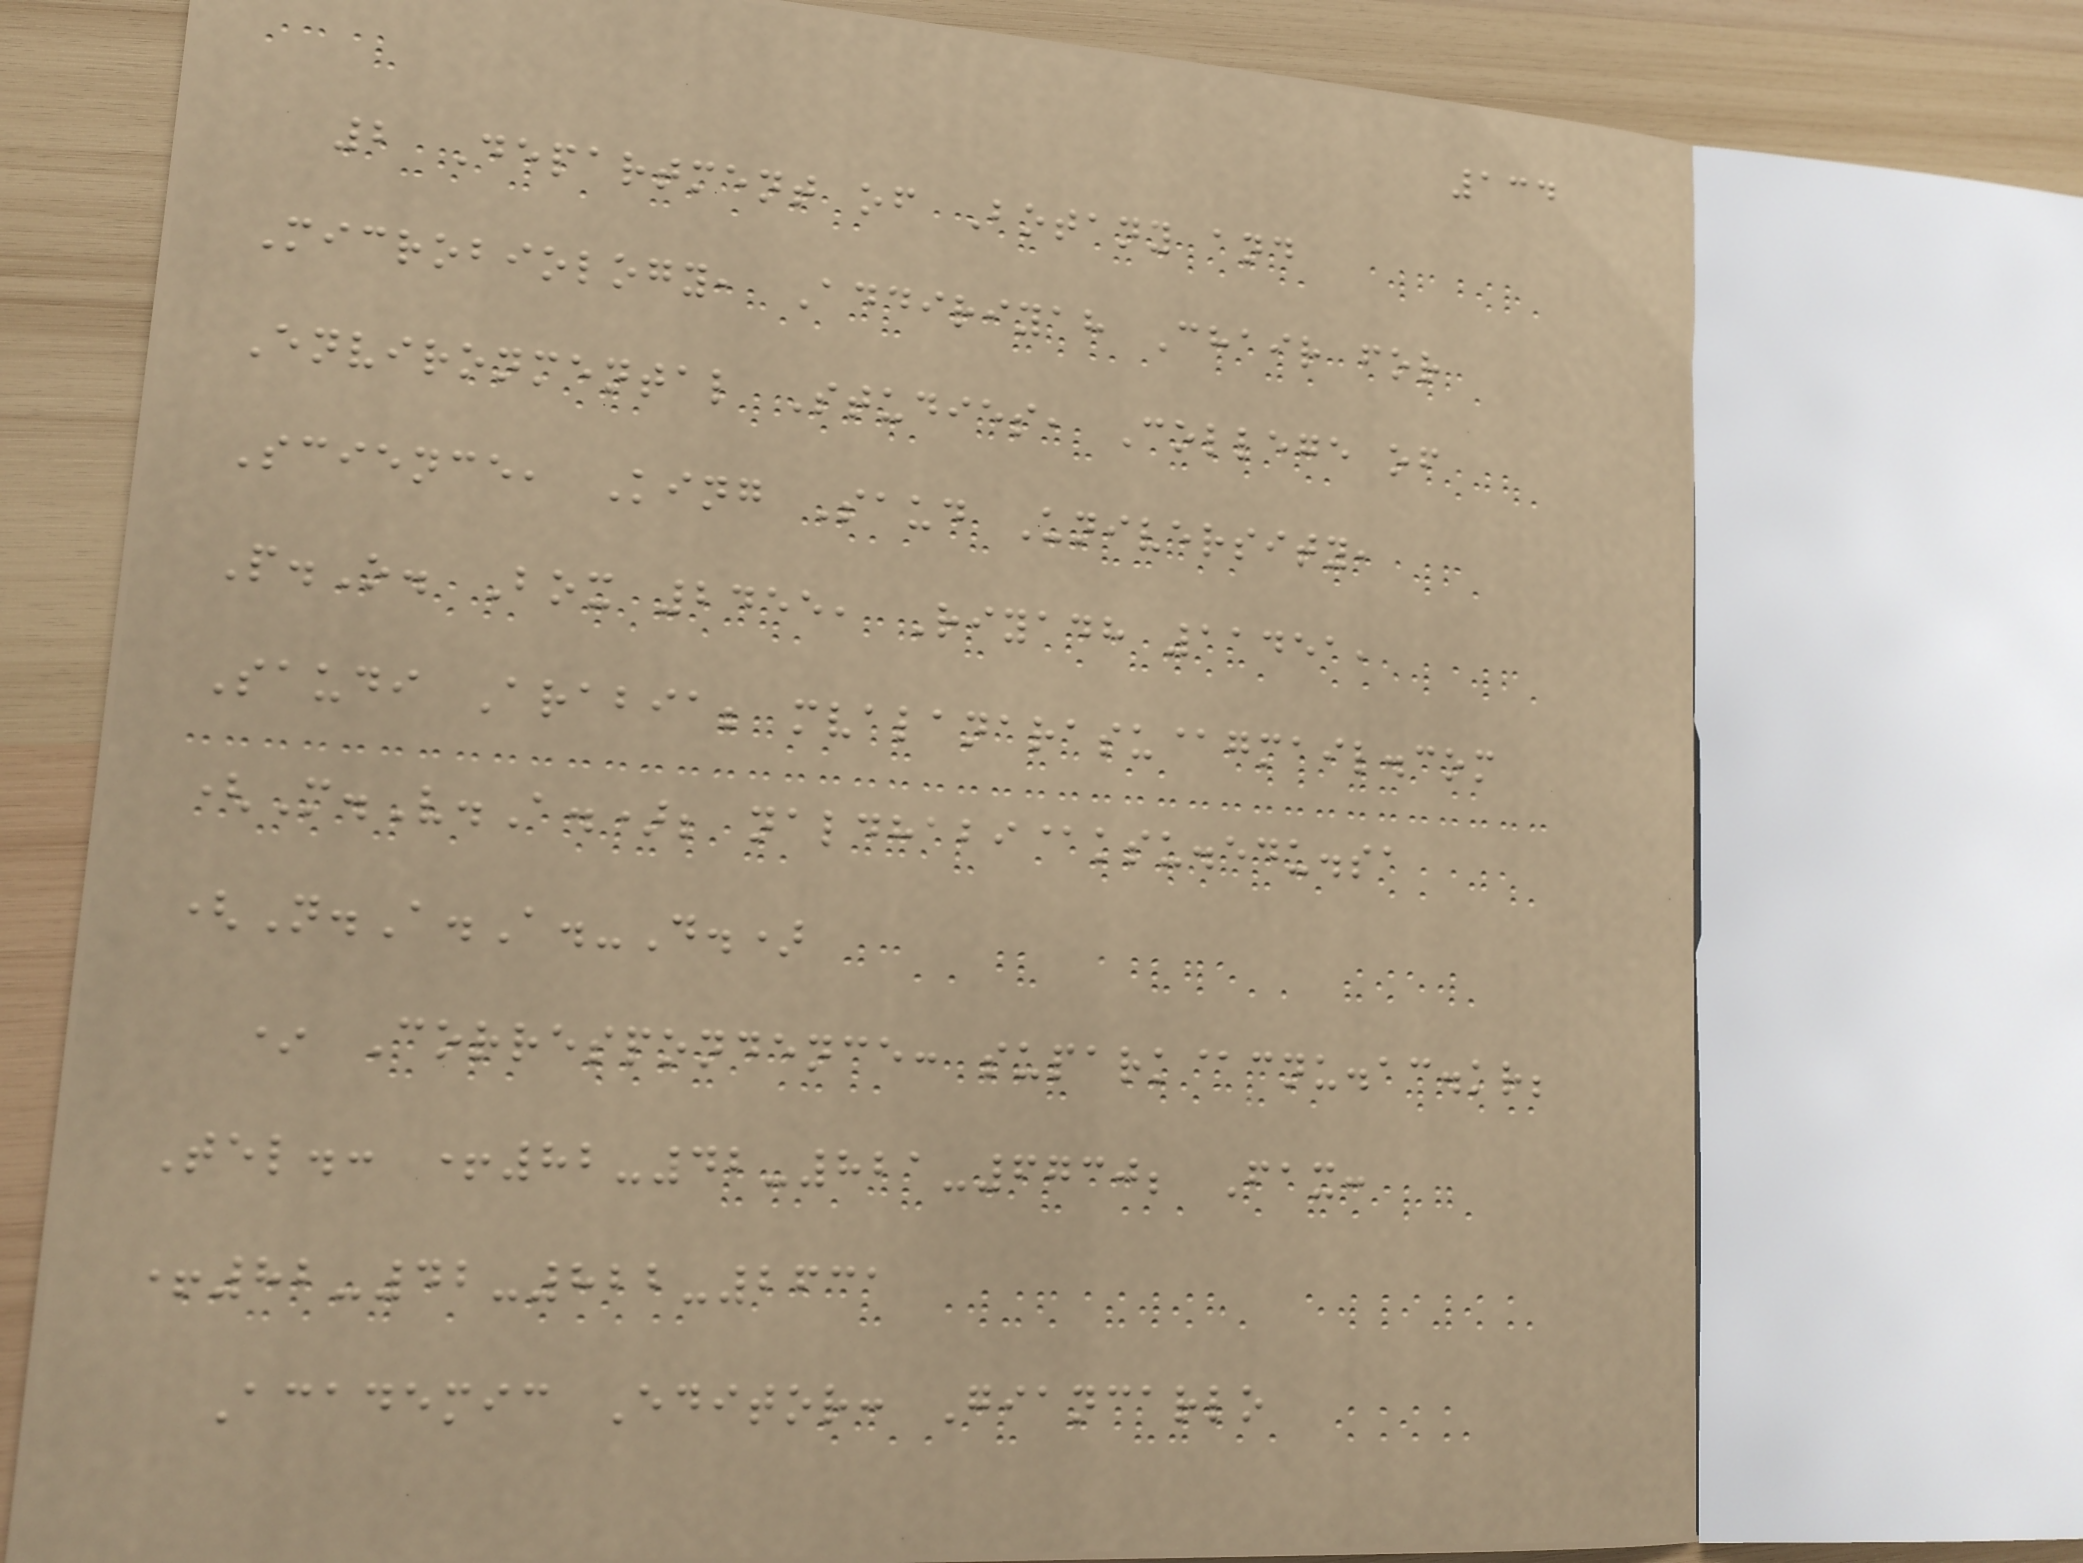134
2 Department of Botany and
Microbiology, Addiriyah Chair for
Environmental Studies, College of
Science, King Saud University,
P.O. Box 2455, Riyadh 11451,
Saudi Arabia; mvalanarasu@gmail.com
(M.V.A.); naldhabi@ksu.edu.sa
(N.A.A.-D.)
* Correspondence: supark@cnu.ac.kr;
Tel.: +82-42-821-6730; Fax:
+82-42-822-2631
Academic Editor: Giancarlo
